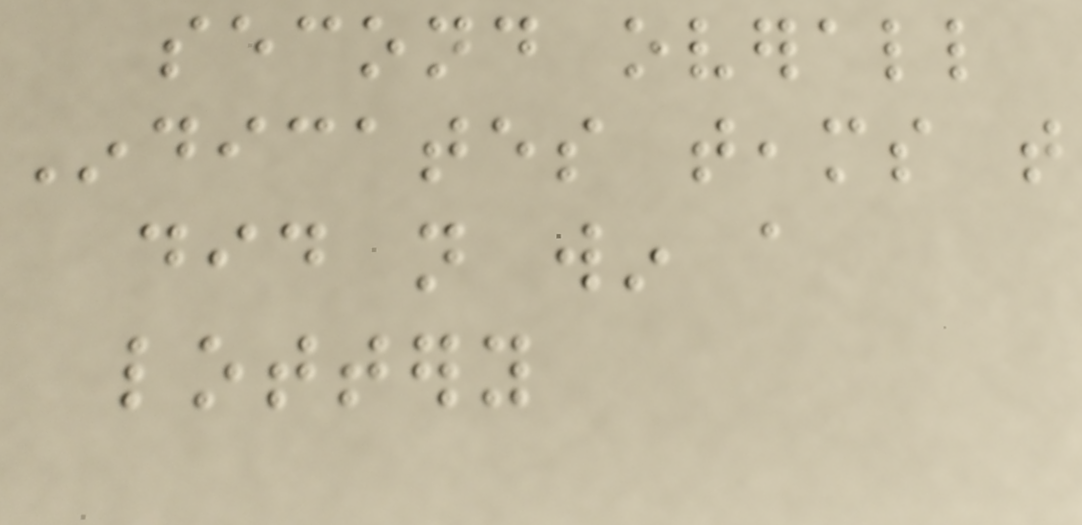second overall
Indicates teams that
did not win a
lottery
